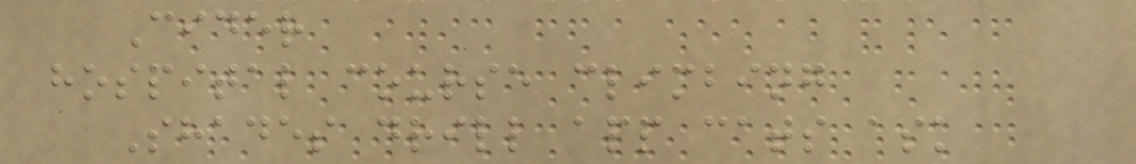Cider
hospital course climbing
Shades drill app cats ask
